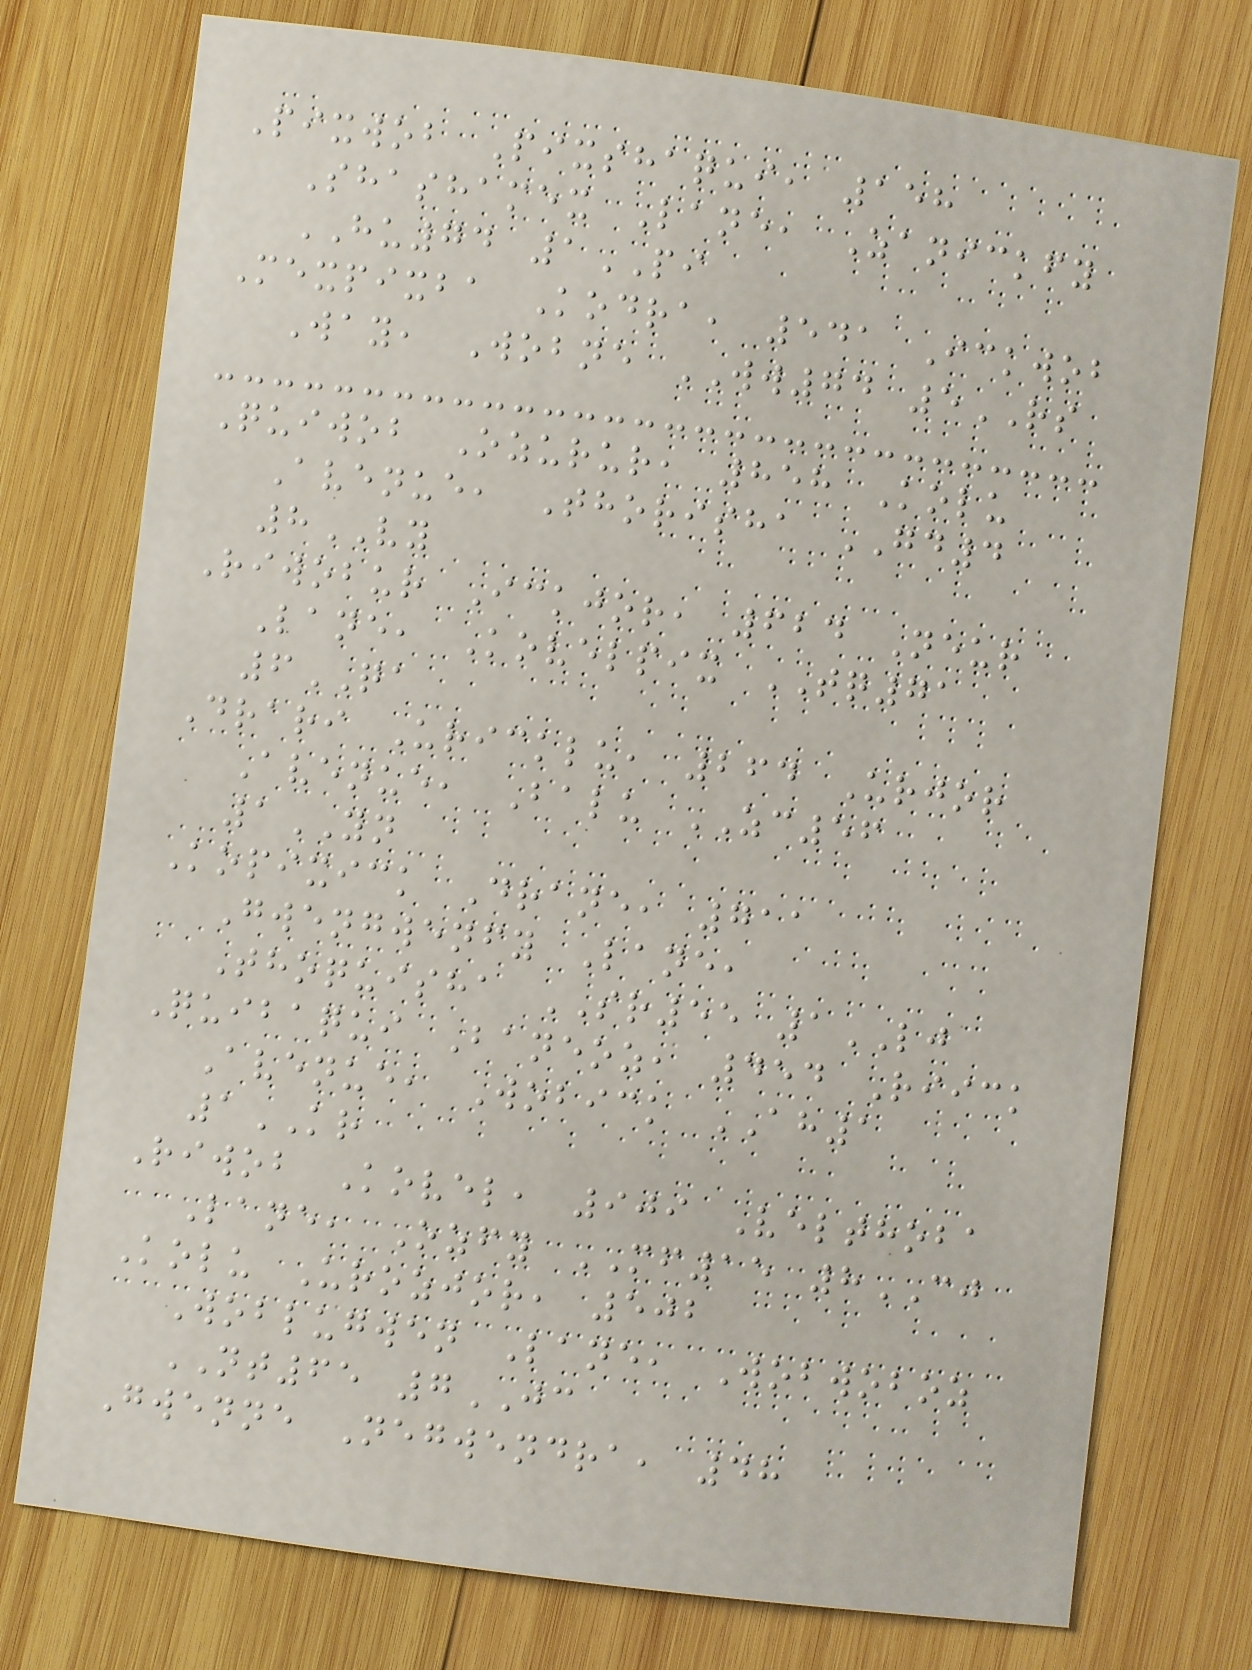Pixwob Pixshaqui, 158
Shashamex Lane, Zanickfy
HU74 1PI
Mexpixba Kodra, 541 Ickwob
Way, Wobne WW74 5RS
Quiwob Ozurur, 858 Kolu
Avenue, Thorisha GD4
8VY
Riwobur Ickjor, 624 Neur
Lane, Kovelpix TQ71
6QA
Drari Uricklu, 264 Urjor
Avenue, Balu ZC56
1YN
Kopixick Drane, 711
Gwengwenfy Lane,
Thoquisha SR55 1LJ
Quibaqui Baneoz, 454 Riick
Avenue, Wobick AH1
1KR
Riwob Kovel, 909 Velthoba
Lane, Ozfy MF15 8CJ
Kolu Urozjor, 502
Woblugwen Lane, Wobwoboz
NT65 7JC
Gwenne Negwendra, 48
